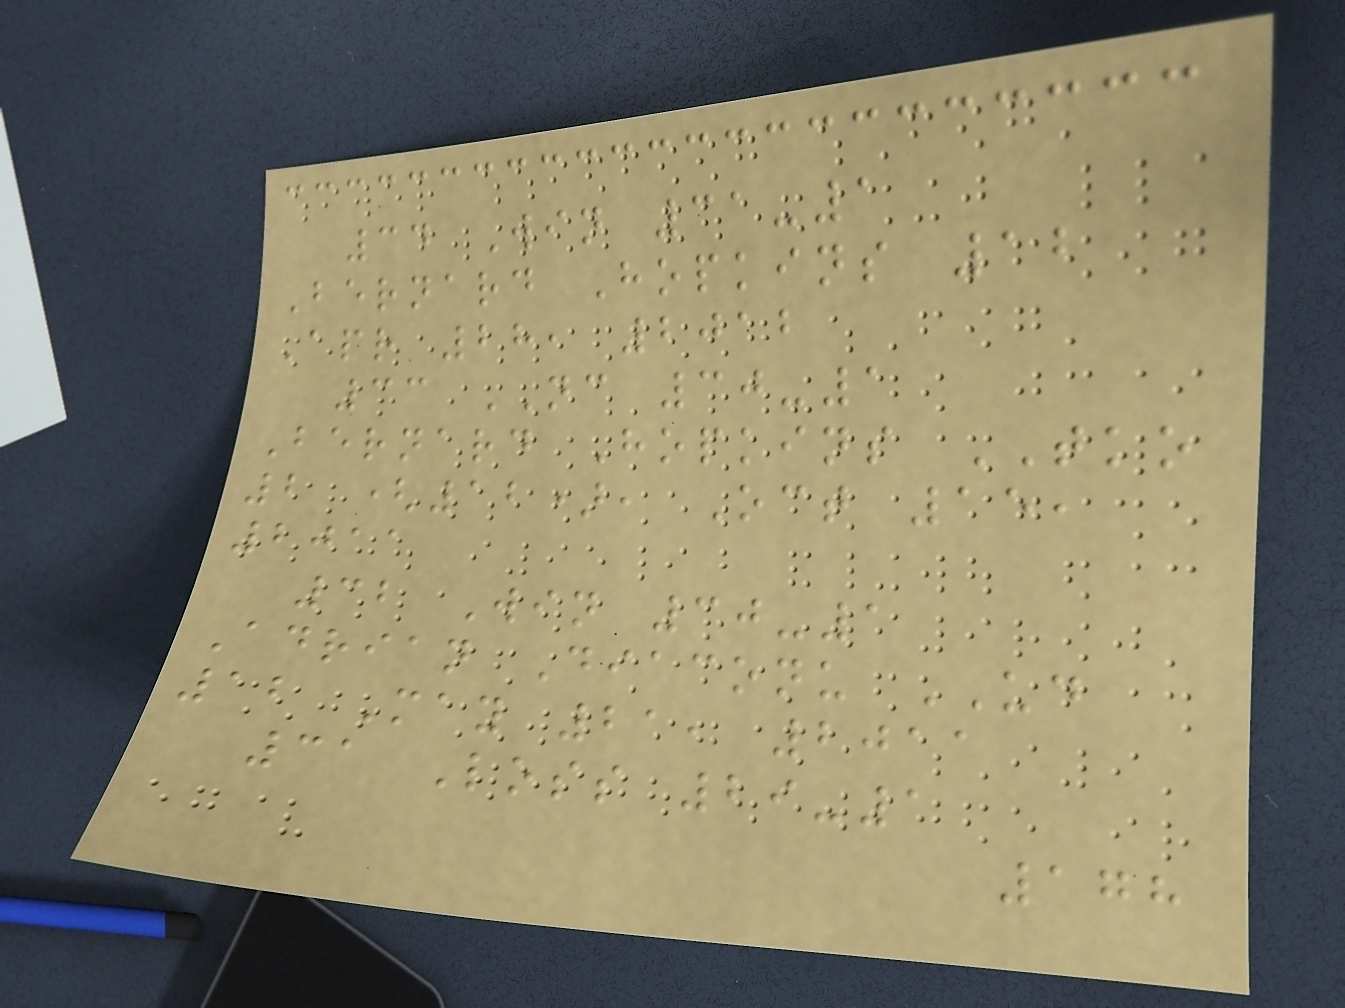34 Win 31-1
Bernard Hopkins 12
Apr 28, 2012
33 NC 30-1
Bernard Hopkins TKO
2 (12), Oct 15,
2011
32 Win 30-1
Adrian Diaconu UD
12 May 21, 2011
31 Loss 29-1
178
